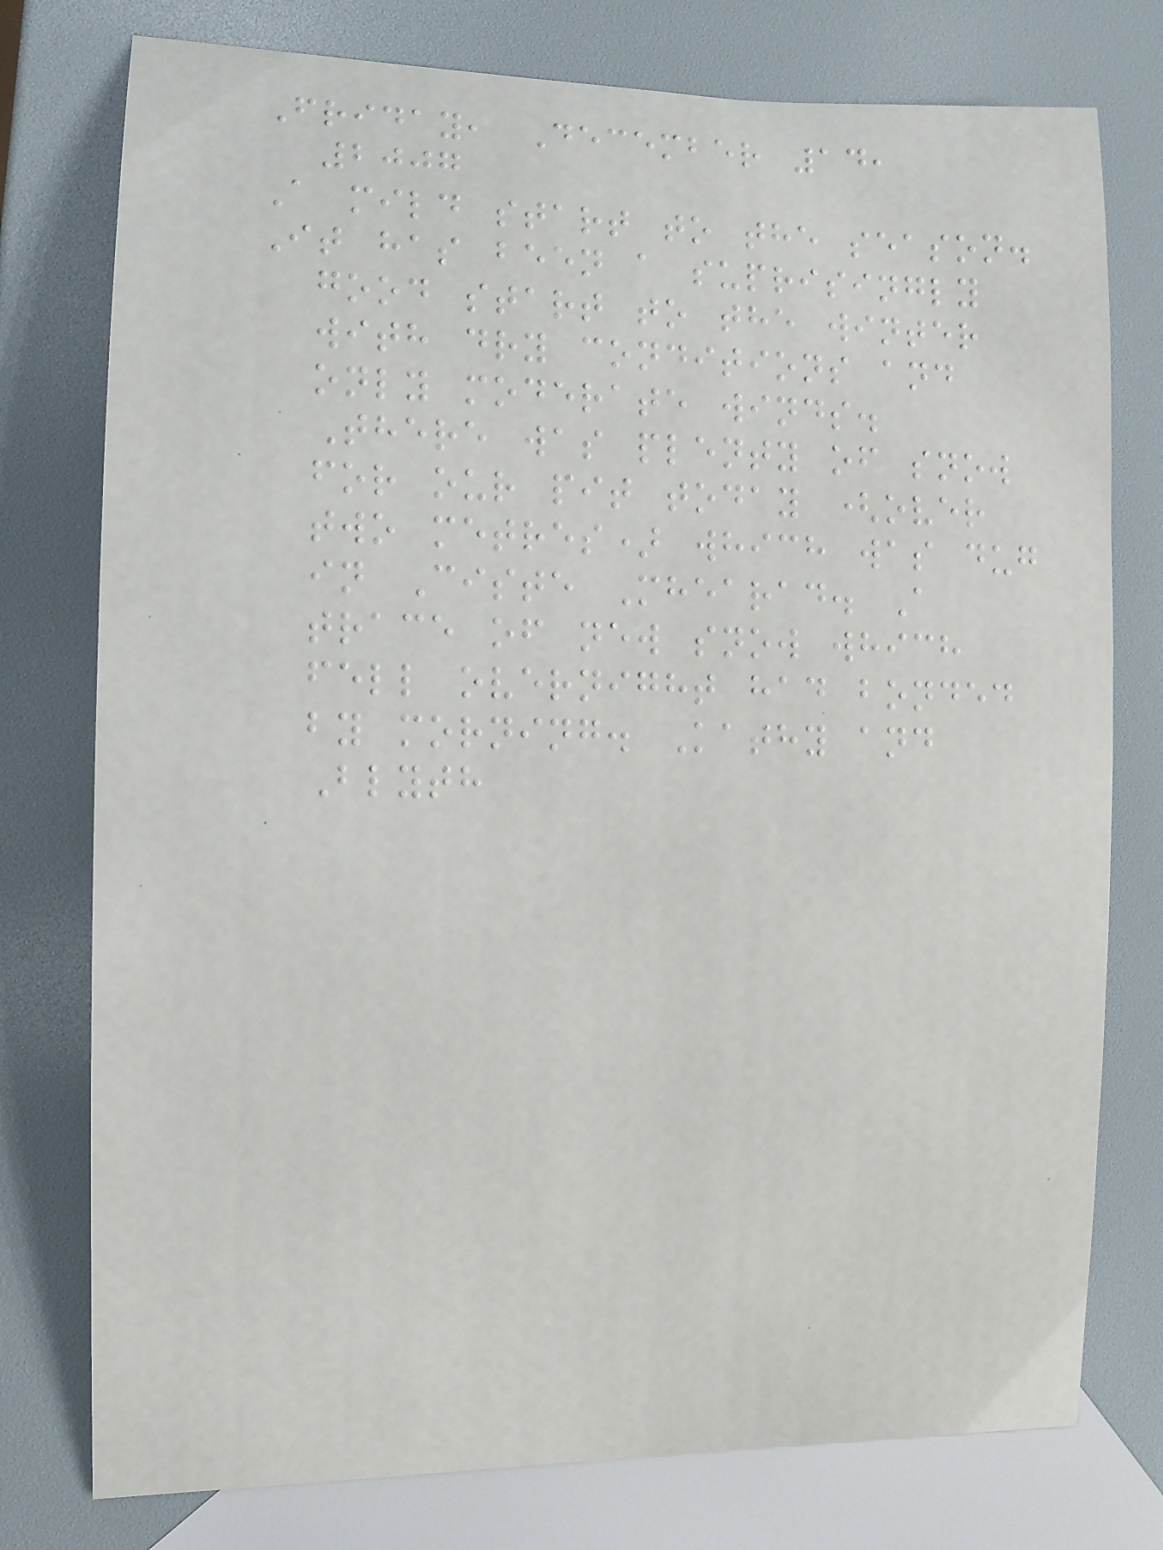Friday, December 14,
2007
A mild start to the season.
It has been a suprisingly
good start to the winter
with dry conditions and
only moderate winds.
There was plenty of snow
for our pit today (over
two metres) which was dug
in Ciste Mhearad. A
trace of new snow which
fell overnight had bonded
by morning. Kathy and
Blyth
